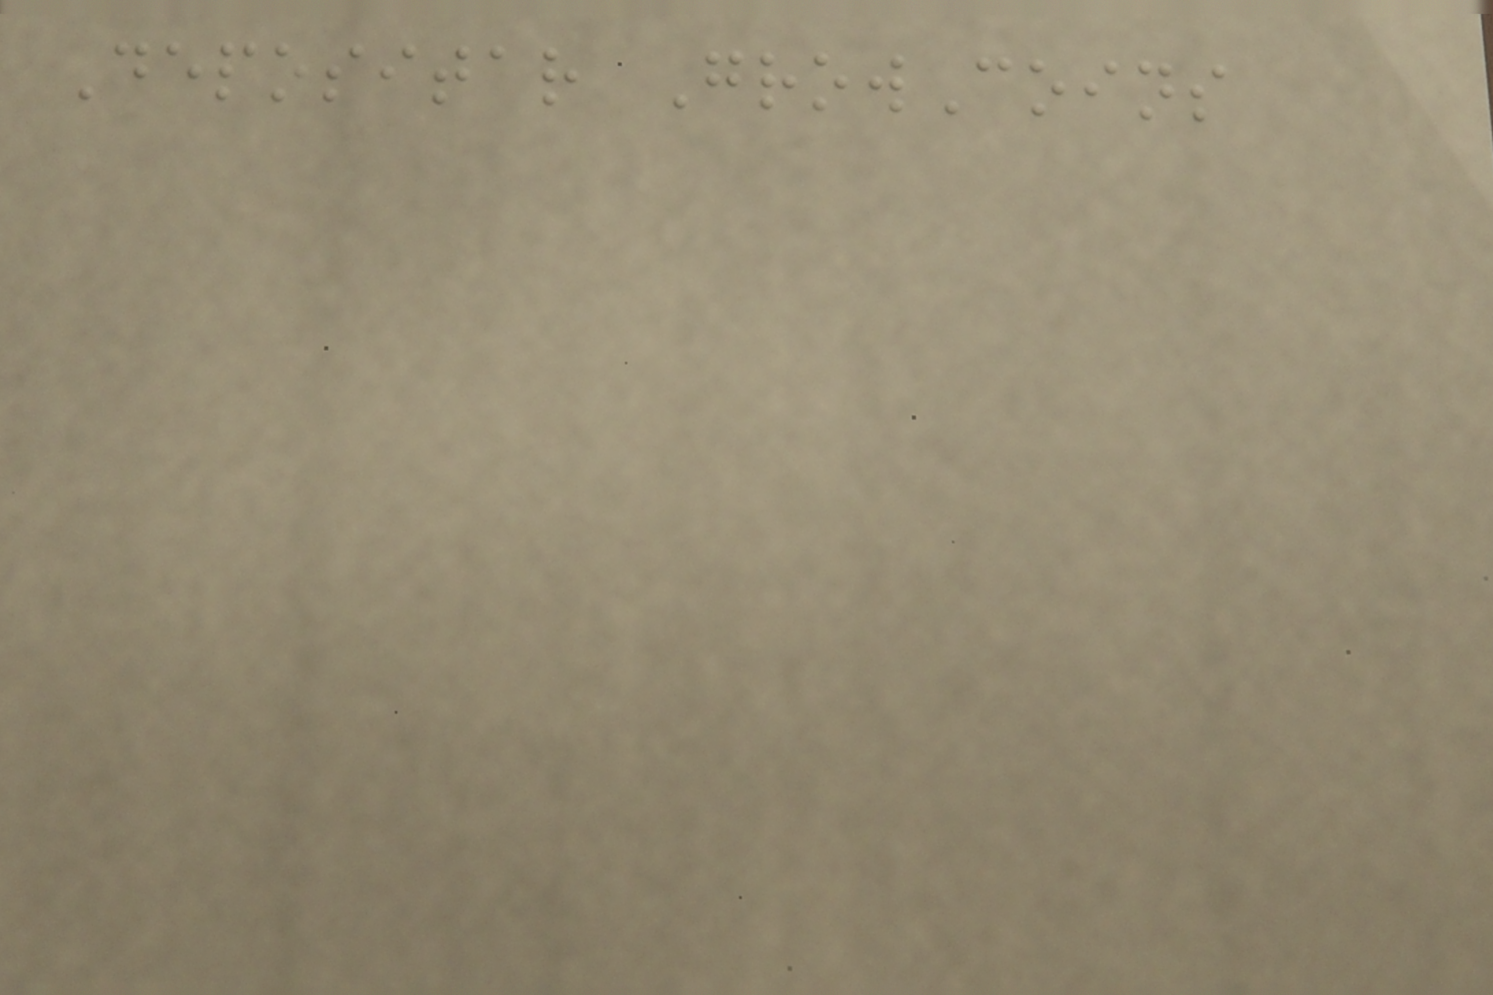Depositar GrowCoins
